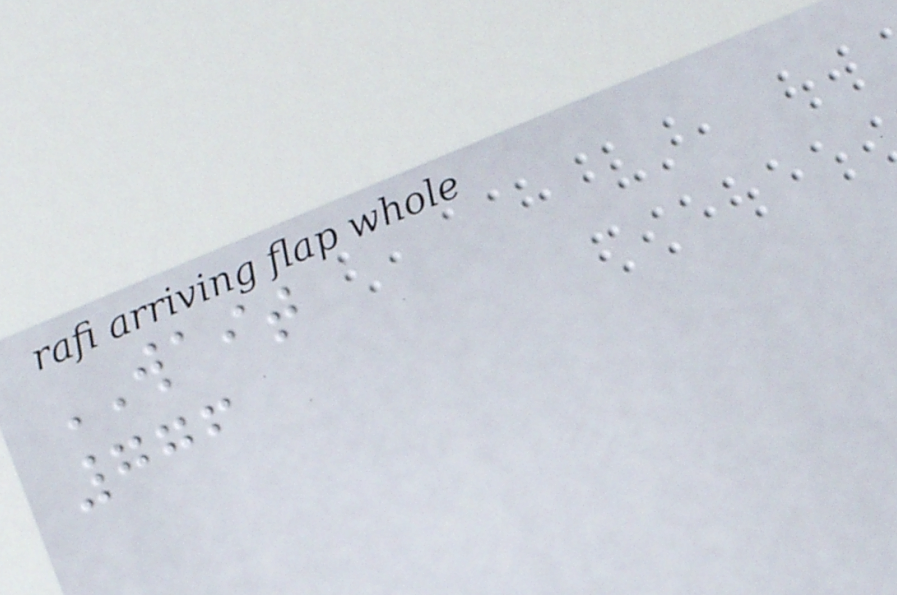WAIT
776
